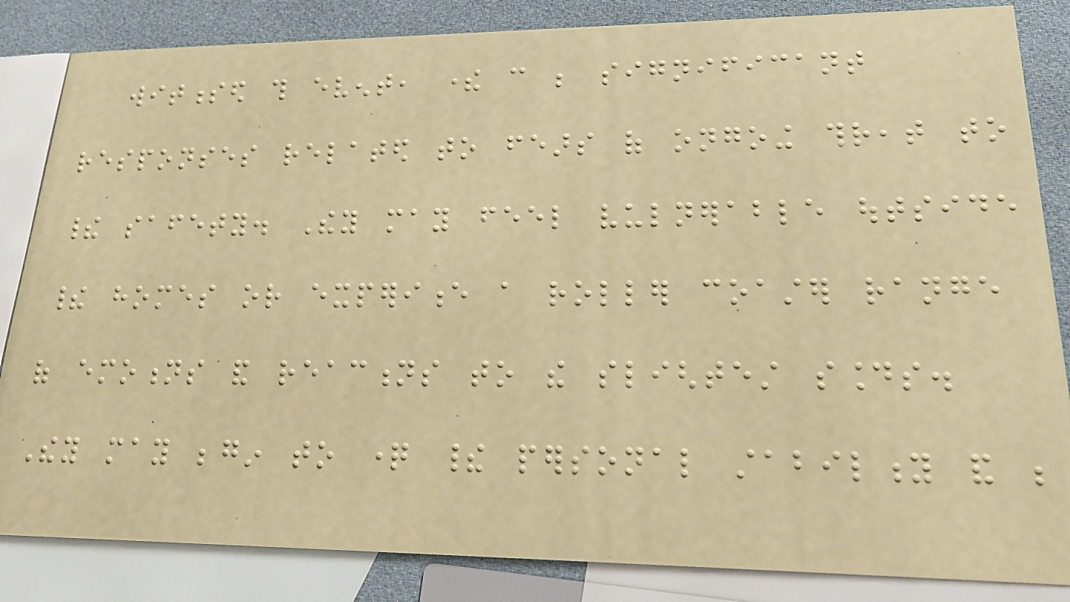witnessed this event, there can be significant
responses related to fears of ongoing threat to
their safety. They may feel vulnerable outside
their homes or experience a roller coaster range
of emotions and reactions to the slightest sounds.
They may begin to question their personal stability and be
